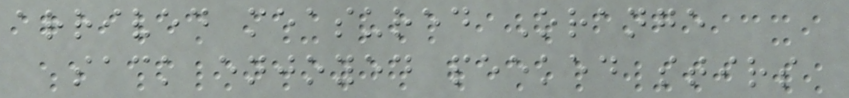arrived measured Orange
sack enjoyed peeked stirs
